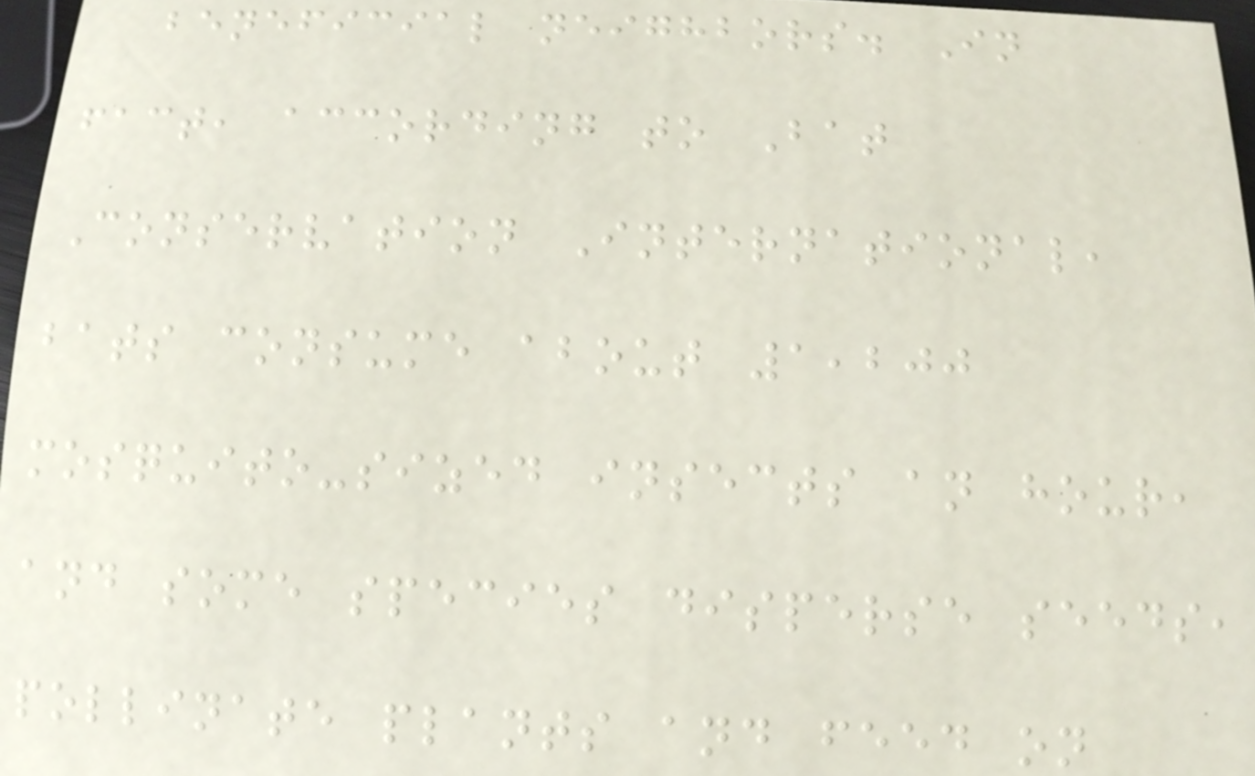beneficial neighbors. In
fact, according to Bat
Conservation International,
bats consume about 1,200
mosquito-sized insects an hour,
and some species disperse seeds,
pollinate plants and feed on
